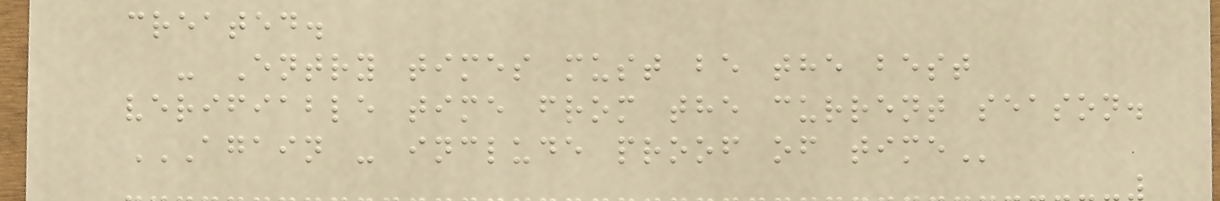created.
- Entry times must be the best
verifiable time from the current season.
AGAIN - INCLUDE PROOF OF TIME
